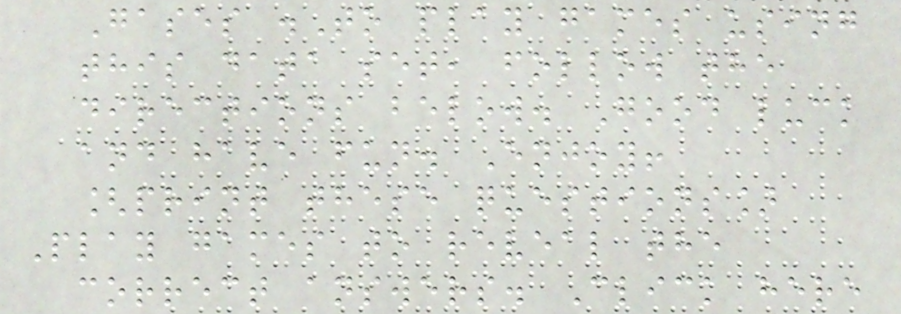Gases .To play games using
this data set, follow the
directions below. Good luck
and have fun. Enjoy!
[print these questions]
Play games to reveal the
correct answers. Click here
